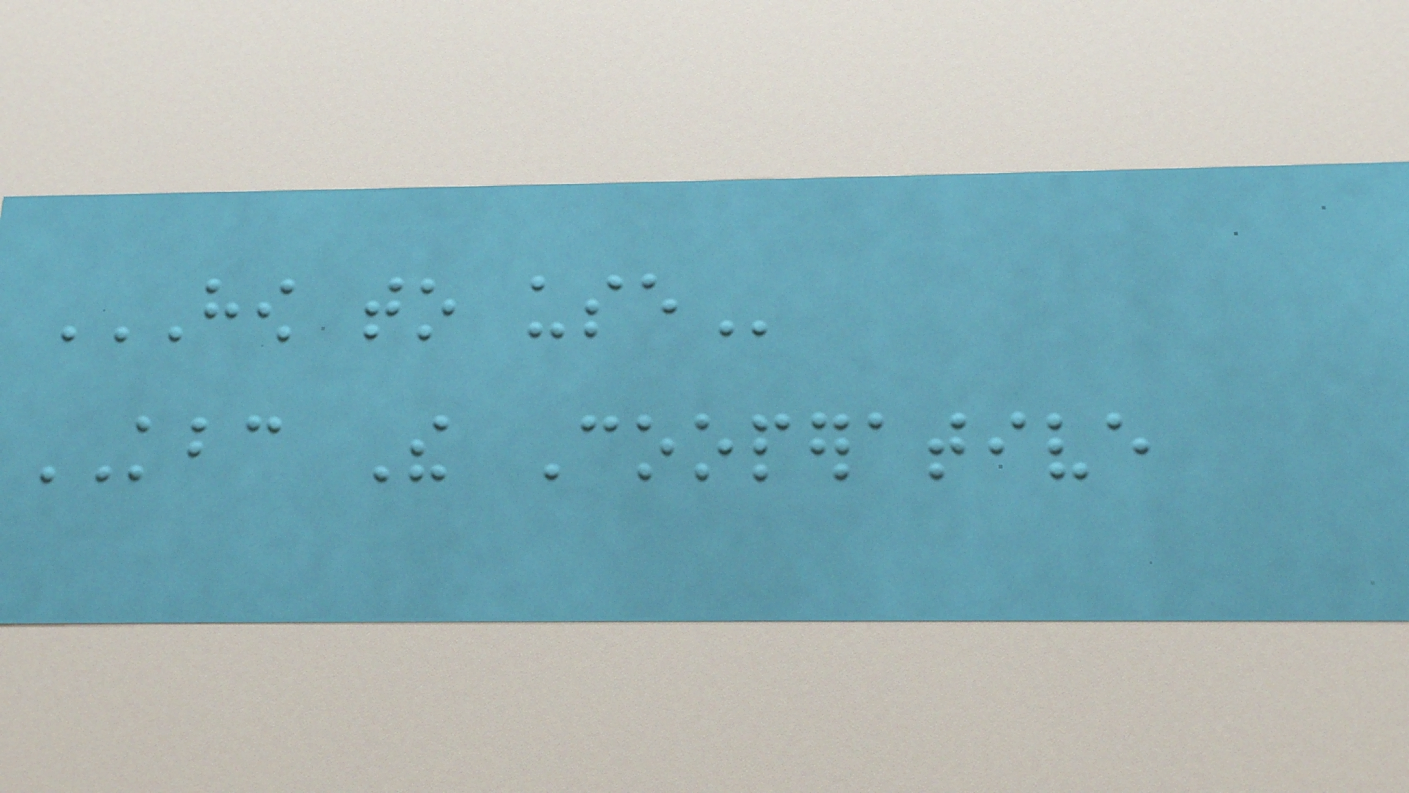HOW TO USE
KBC The Cooperative
